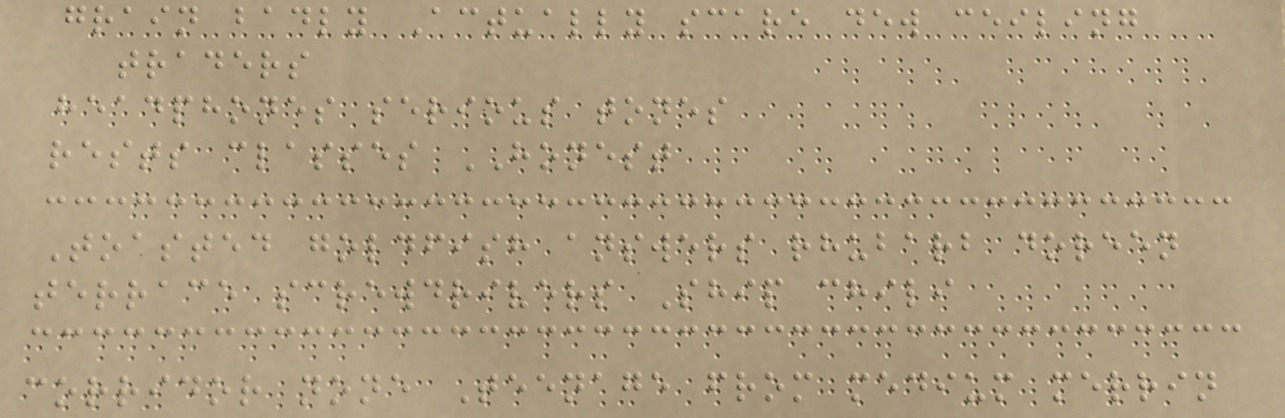grain badly Actually scare dew ceiling
traders
headphones serious tones
rests classes HONEST
Toasted goldfish answers rhubarb doreen
terrace screwdrivers Ship chili
corridor none Teenage from medium merrin
